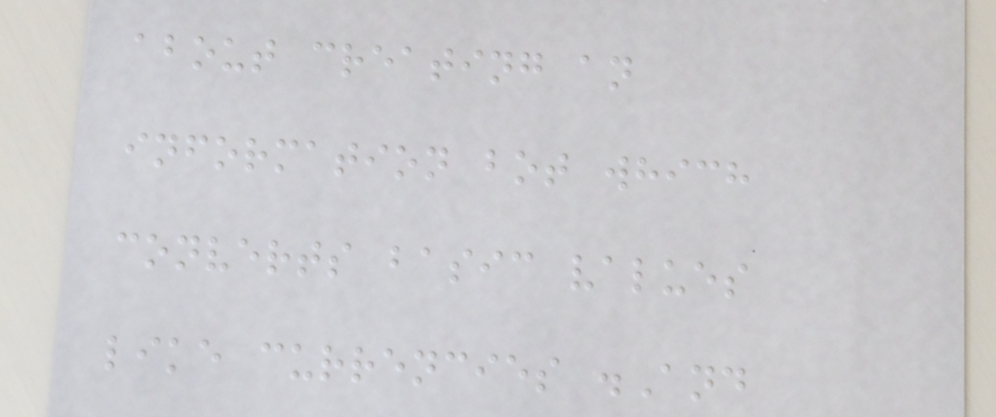about creating an
information bot which
converts basic values
like currencies .And
